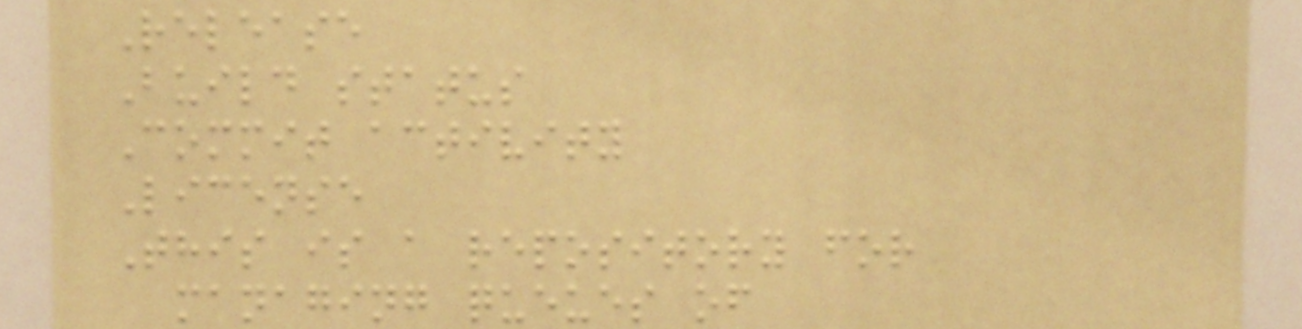Release
Build status
Commit activity
License
This is a repository for
managing queues of
